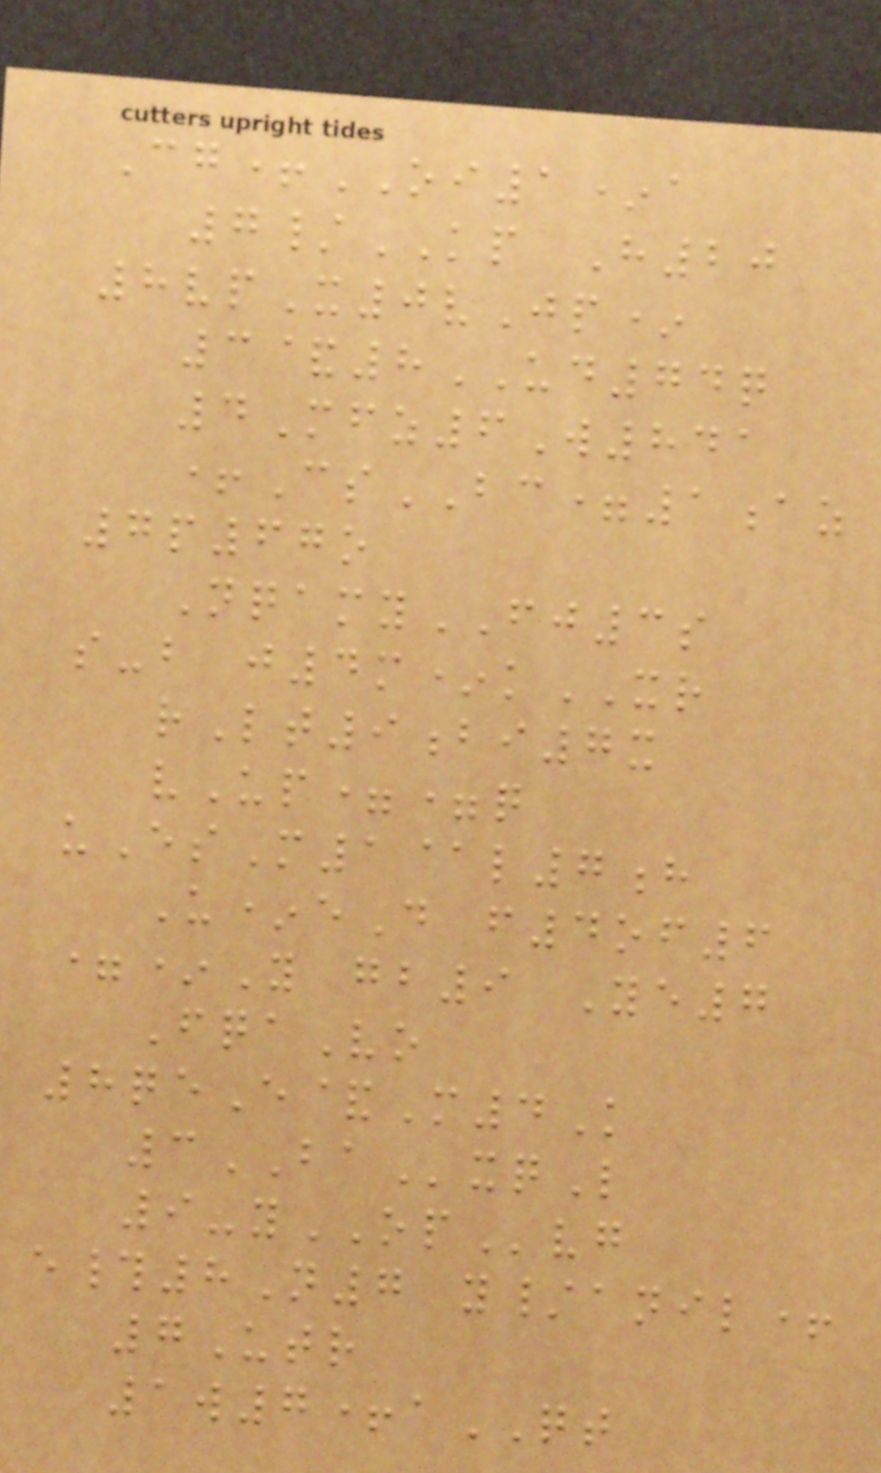Cg+OI1*a
7/KP H20
8vpX0vJp*
3&8UD74q
4Mfz6W841
+CsBC=1az
7p67o
NqamyFJ3s
s-b j4m*kXR
rLt9bi7x
vUp==q
uEsM1@l7h
U*eD f4of6
=*Y gb9 Ye7
FqaVo
8qeE&M4K
3BAxqL
9-yOPvg
e#8N7 y/anil+
7Utr
1w7+aQT
